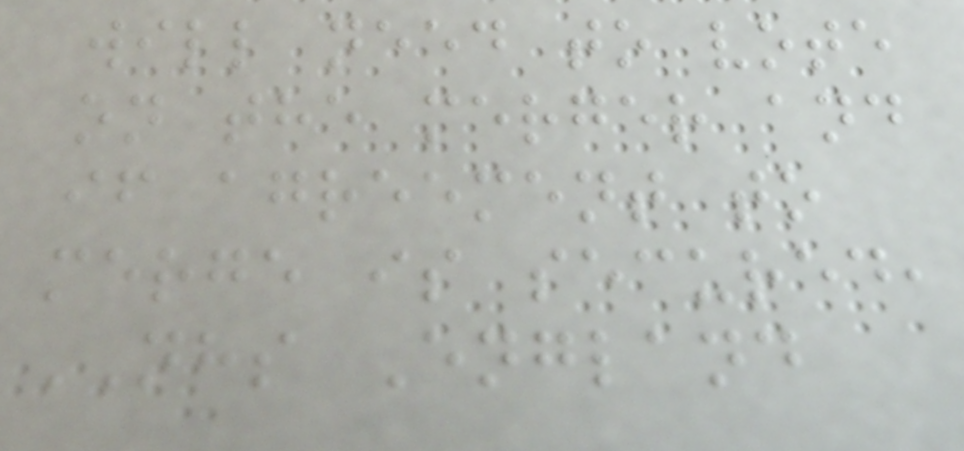will need to vote
on the merger and
if agreement to
merge is secured,
NHS England
